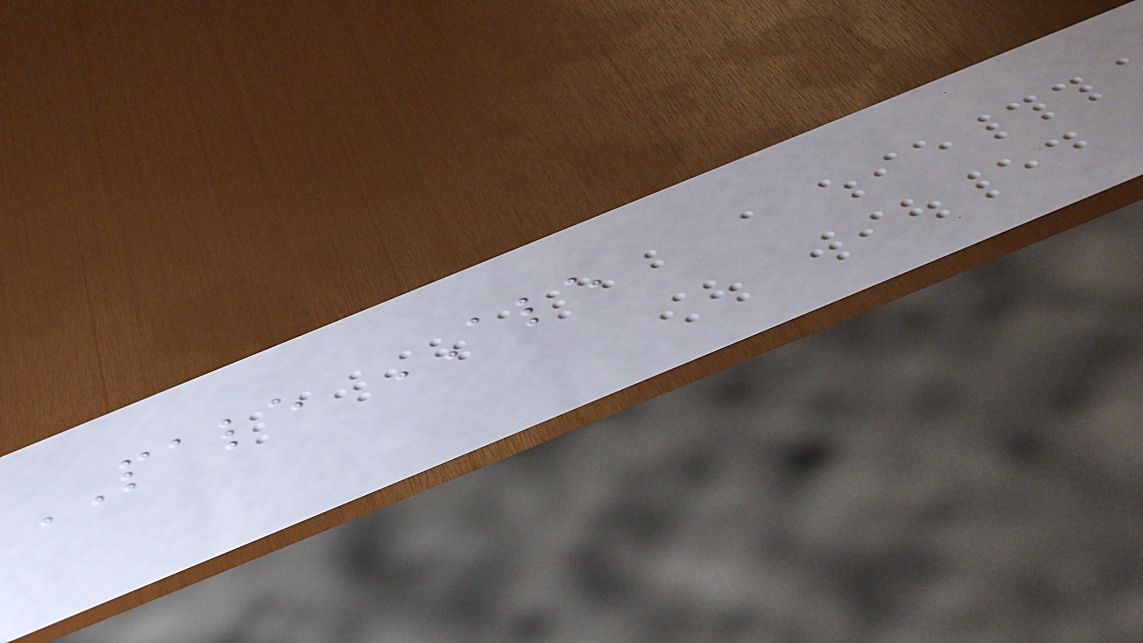PALE ALE
